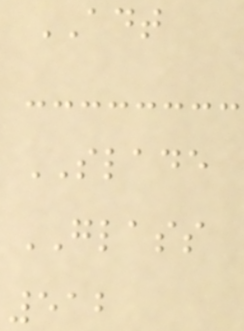ADT
SLADE
GLASS
512
